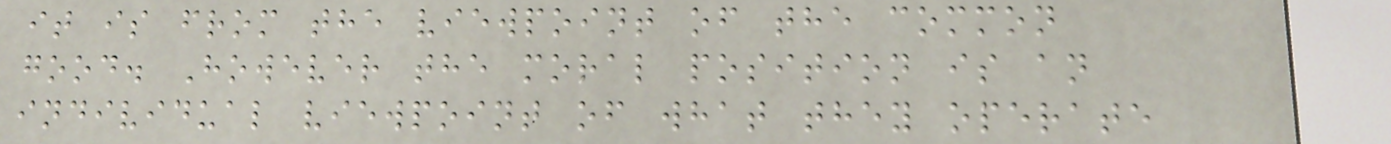it is from the viewpoint of the common
good. However the moral position is an
individual viewpoint of what they operate
